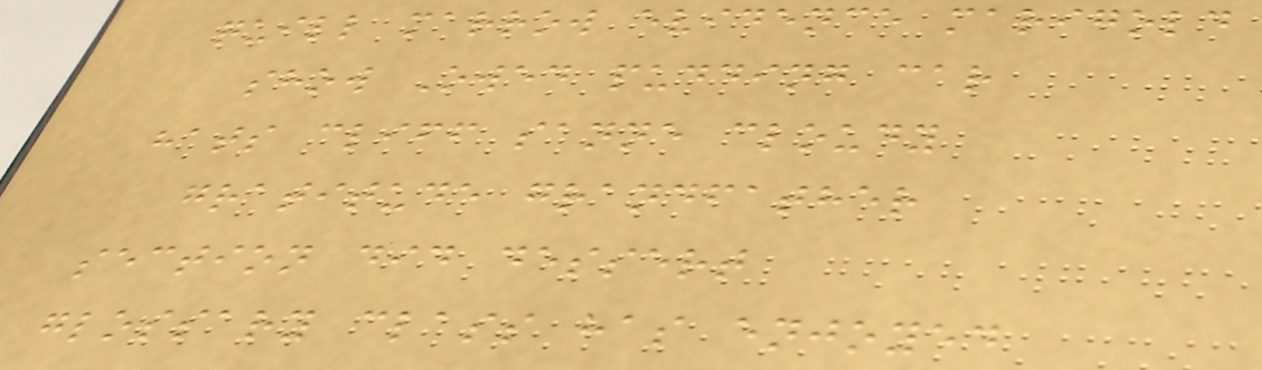quill marrow evidence marigold
show Owed pudding car
hats cliff sanne cloudy
gratitude grandfather
section did dessert
glossary class has enjoyed
